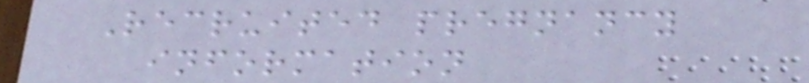Recruited pregnancy
information
